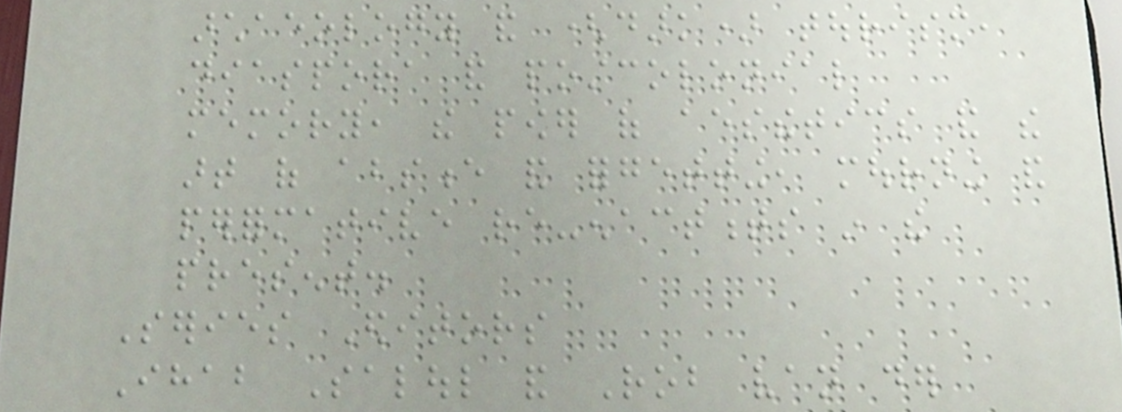archaeology and (dark) tourism,
diaspora and postcolonial
memory, the power of aesthetics and the
art of absence and forgetting, mourning and
performative re-enactments in the
present.
Series Editors
Ihab Saloul and Rob van der
